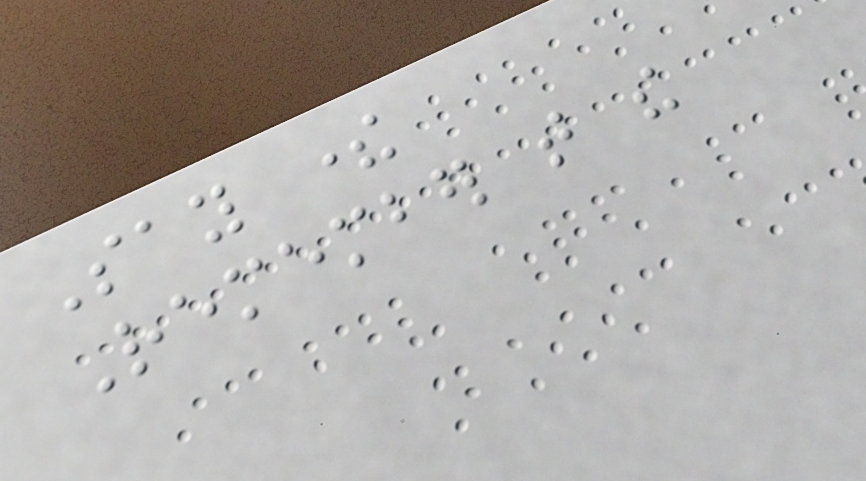Say there
Remember that the
